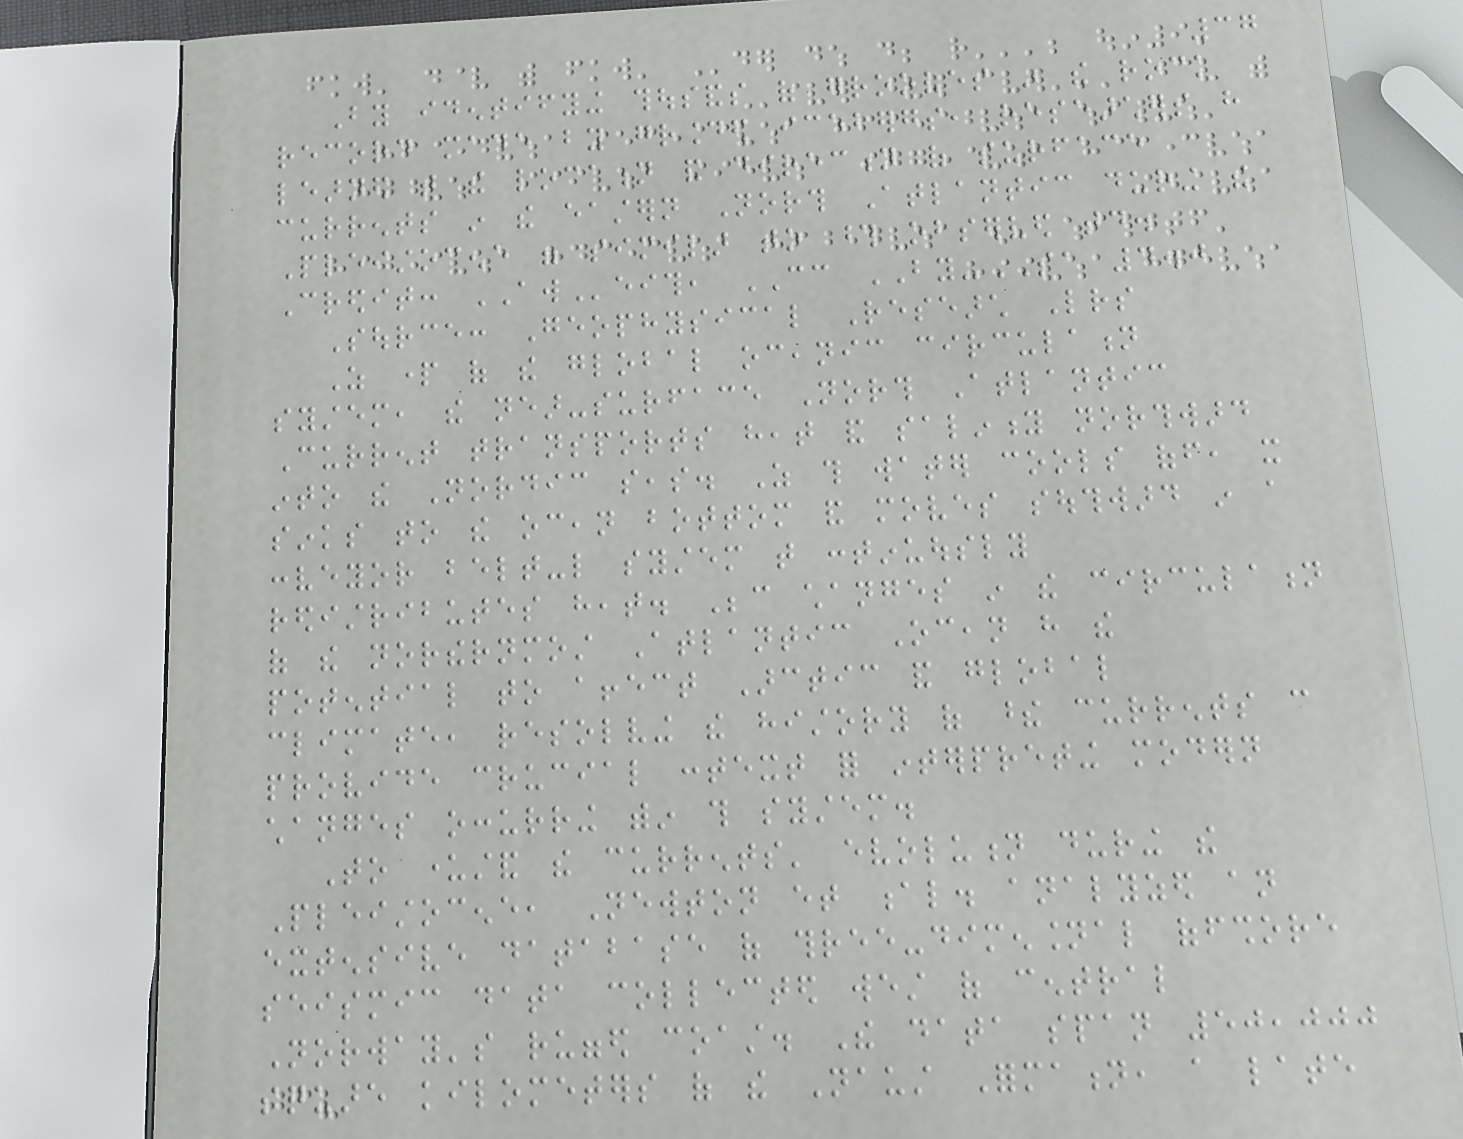37
By identifying thousands of grooves in the rock
record made by grounded icebergs, researchers have
learned that the location and direction of surface
currents in the eastern North Atlantic during the
Pleistocene were similar to those observed today.
Credit: AWeith, CC BY-SA 4.0
Source: Geophysical Research Letters
As part of the global oceanic circulation
system, the near-surface North Atlantic
Current transports heat and salinity northward
into the Nordic seas. As this water cools off, it
sinks to the ocean bottom and moves southward in a
conveyor belt-like system that continuously
redistributes heat. Because changes in the circulation
of the northernmost Atlantic Ocean have the
potential to affect Arctic and global
climate, resolving the history of these currents can
provide crucial context for interpreting modern
changes occurring within this system.
To understand the currents' evolution during the
Pleistocene, Newton et al. analyzed an
extensive database of three-dimensional offshore
seismic data collected west of central
Norway's rugged coast. The data span 50,000
square kilometers of the Naust Formation, a late
